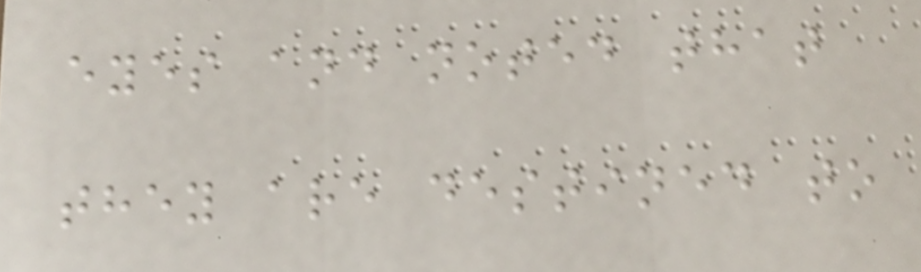eyes and noted that
they are destined to
